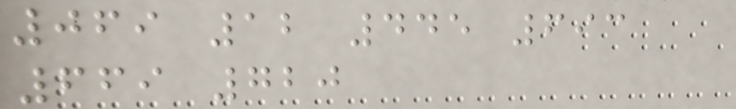069 12 445 693
669 720
